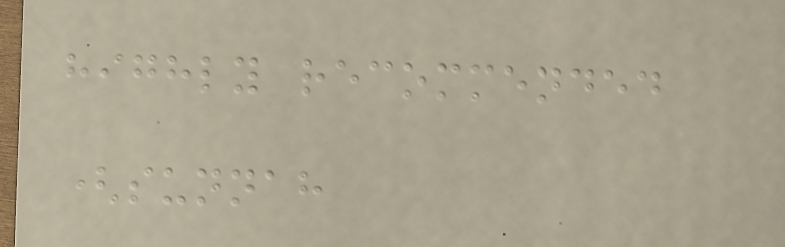highly recommended
(sunnah
